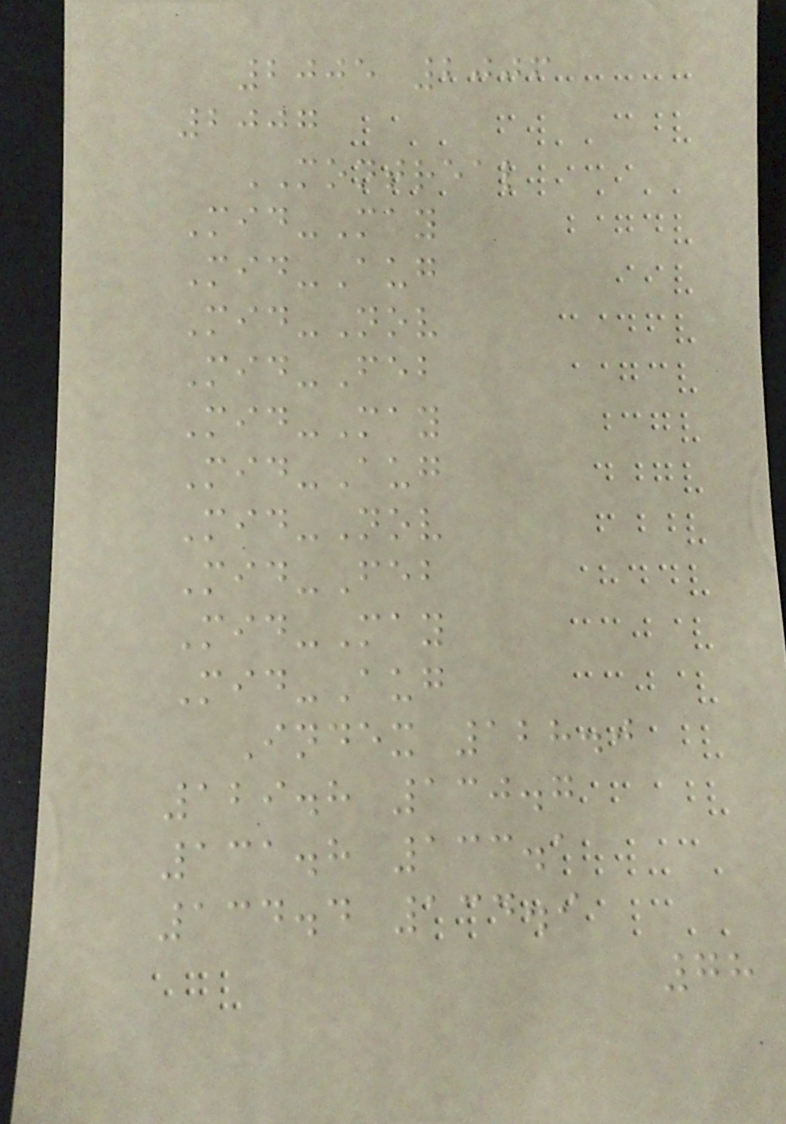2005 2006
2007
MONTREAL
Mid-May
Mid-Aug
Mid-Nov
Mid-Feb
Mid-May
Mid-Aug
Mid-Nov
Mid-Feb
Mid-May
Mid-Aug
Index 128.0
129.8 130.7
131.8 133.1
134.4 134.9
78
